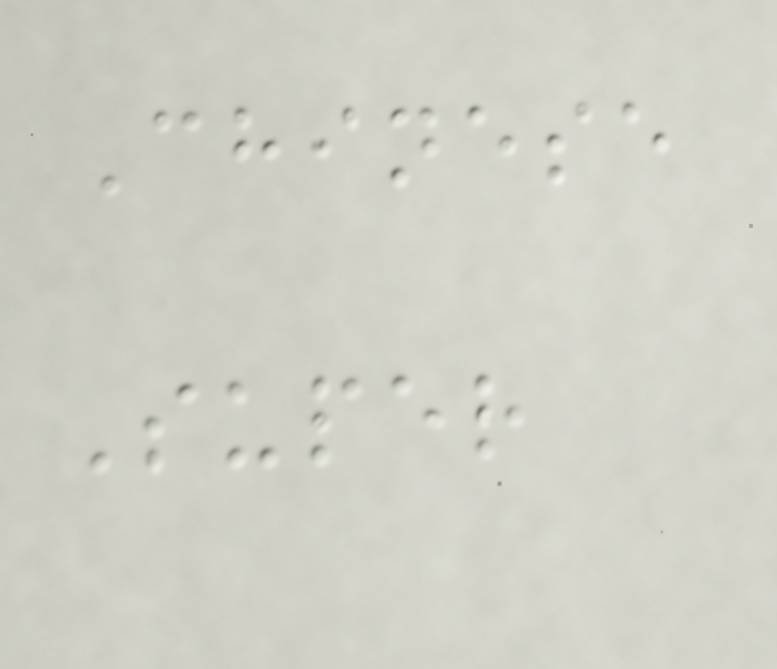Chinese
Super
